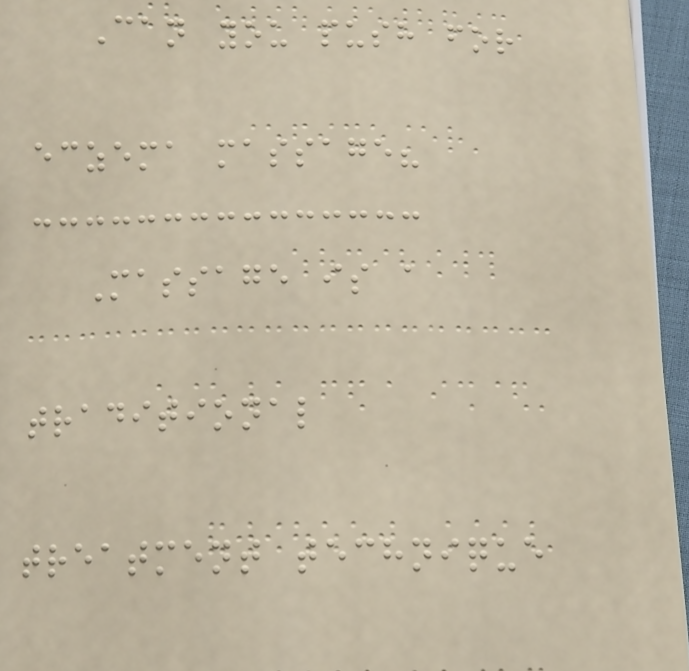Can you push for
eczema massage?
Massage is a
traditional
treatment technique
